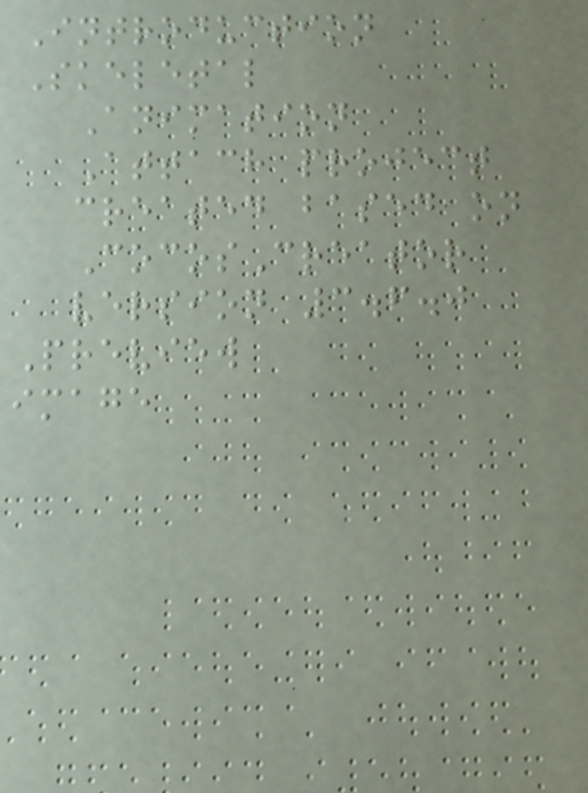Introduction
Skeletal
Animation
Attach project
created based on
CocosCreator
version 3.6.0
Preview
image
